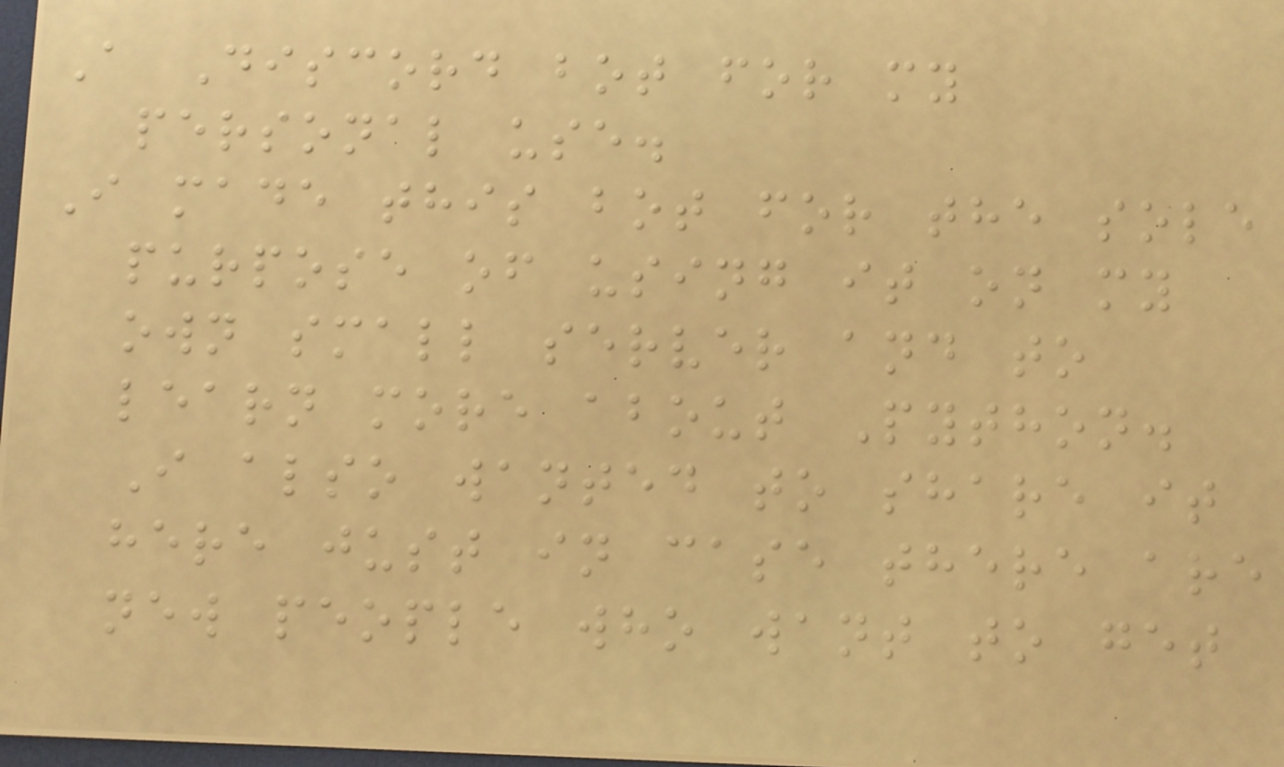A Discord bot for my
personal use.
I made this bot for the sole
purpose of using it on my
own small server and to
learn more about Python.
I also wanted to share it
here just in case there are
new people who want to get
